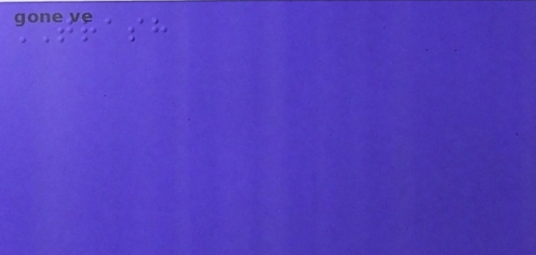TRASH
